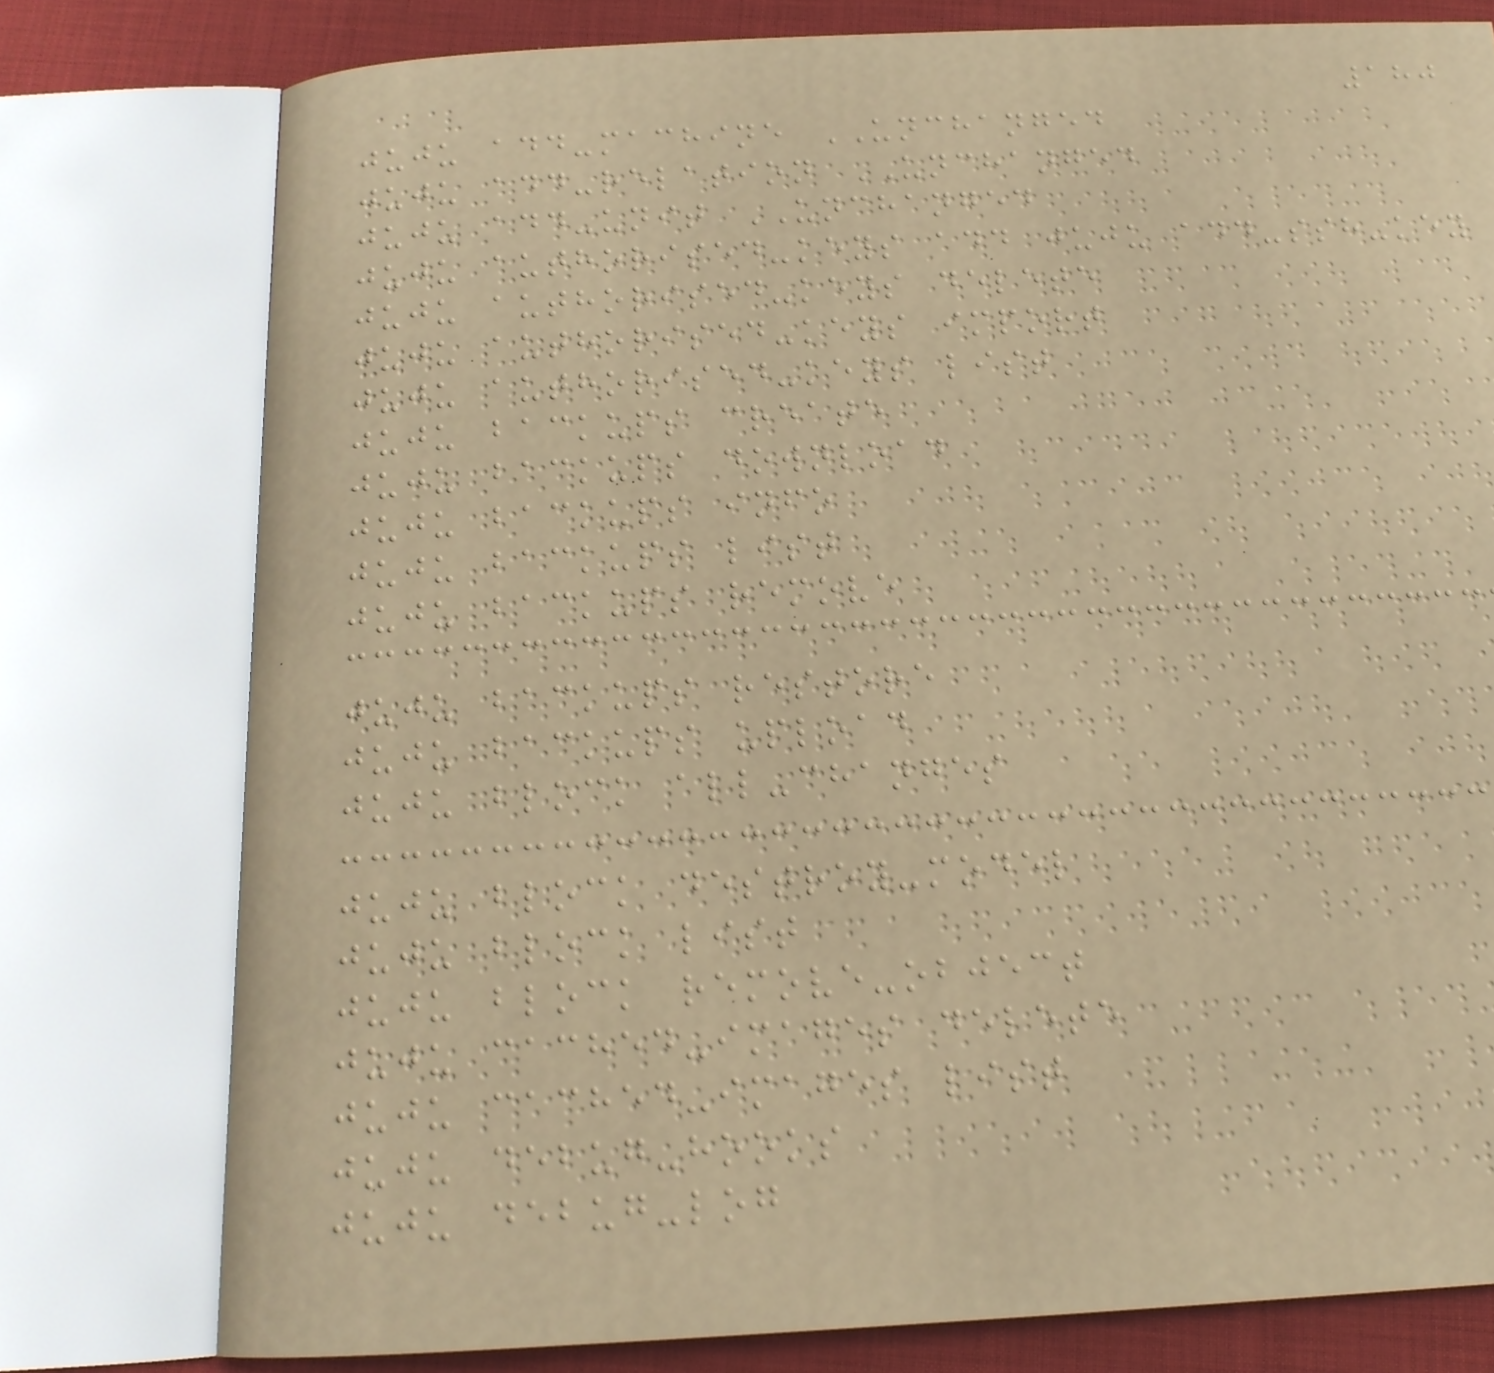180
juju add-machine UNCHANGED
juju add-relation UNCHANGED
juju add-unit UNCHANGED
juju authorised-keys add juju add-ssh-key
juju authorised-keys delete
juju authorised-keys import
juju authorised-keys list
juju backups create
juju backups download
juju backups info
juju backups list
juju backups remove
juju backups restore
juju backups upload
juju block all-changes
juju block destroy-model
juju block list
juju block remove-object
juju cached-images delete
juju cached-images list
juju debug-hooks
juju debug-log
